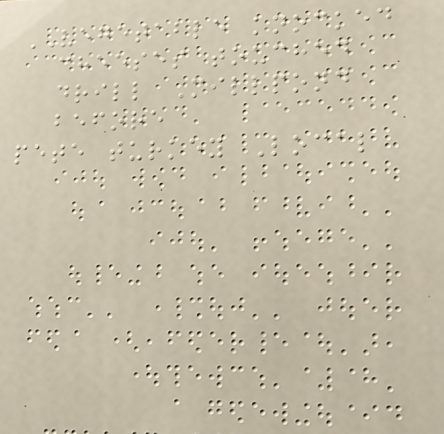VEGETABLE knocked
cheeses touched
drill Millpond
before
pete turkey Local
